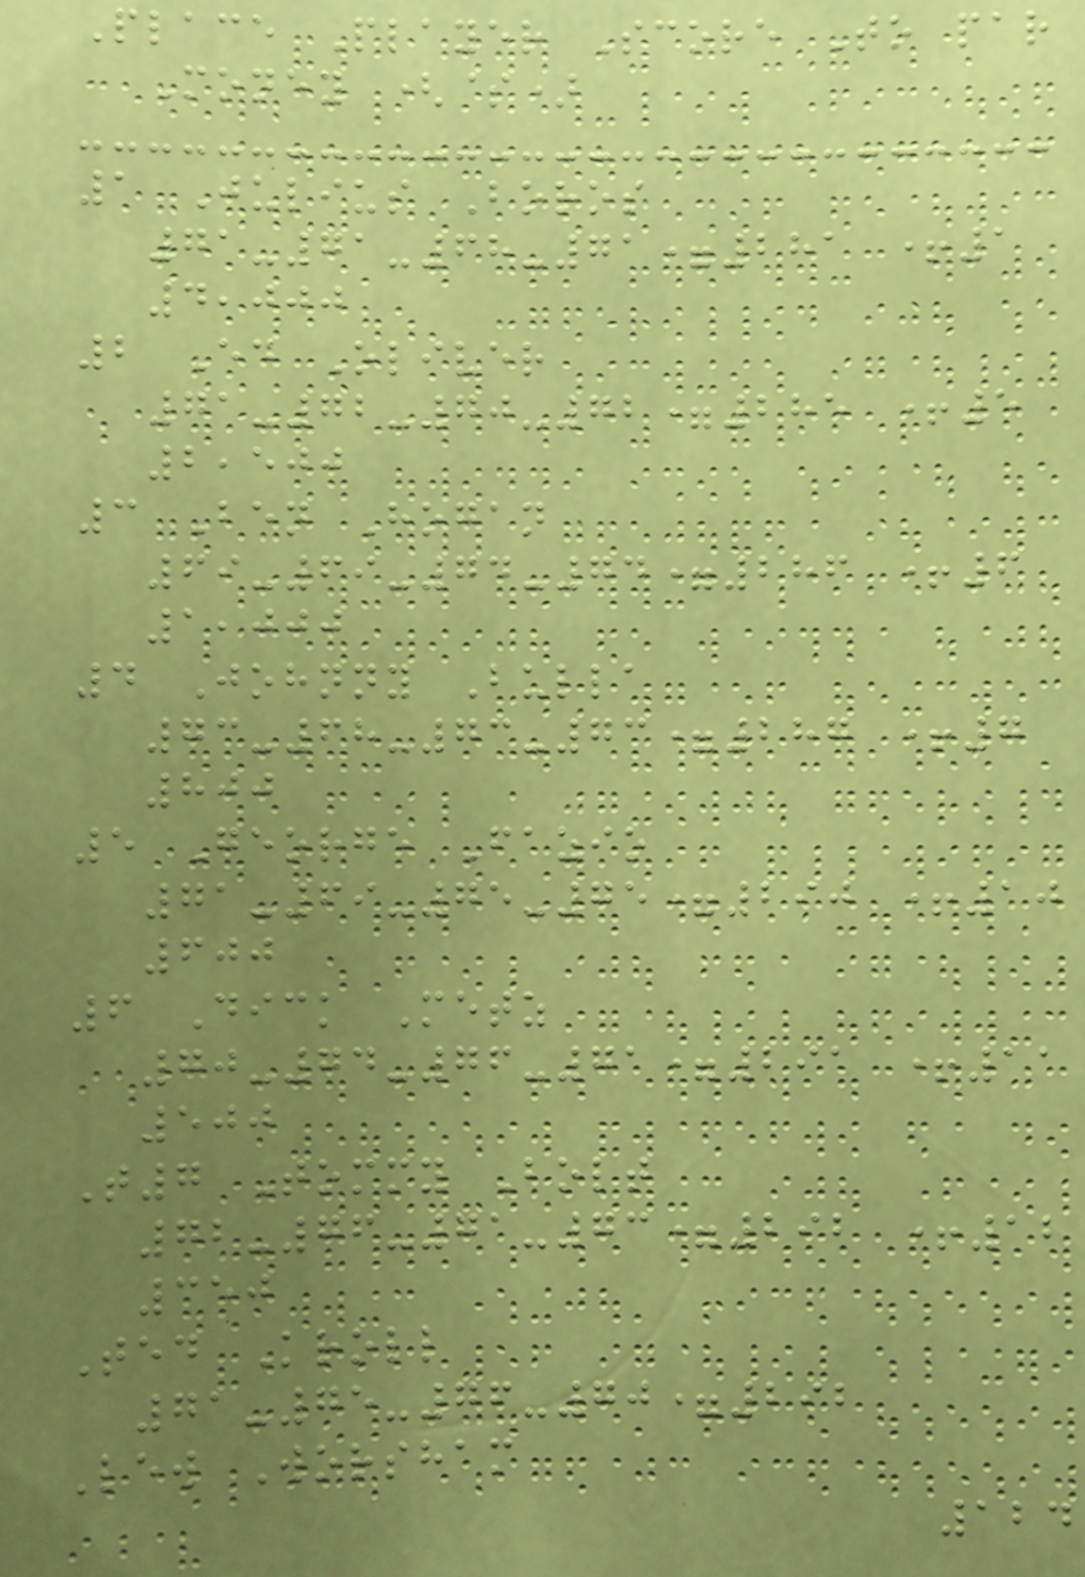Place Player Score To par
Money ($)
1 Julius Boros
71-71-68-71=281 +1
4,000
2 Ed Oliver
71-72-70-72=285 +5
2,500
3 Ben Hogan
69-69-74-74=286 +6
1,000
4 Johnny Bulla
73-68-73-73=287 +7
800
5 George Fazio
71-69-75-75=290 +10
600
6 Dick Metz
70-74-76-71=291 +11
500
T7 Tommy Bolt
72-76-71-73=292 +12
350
Ted Kroll
71-75-76-70=292
Lew Worsham
124
